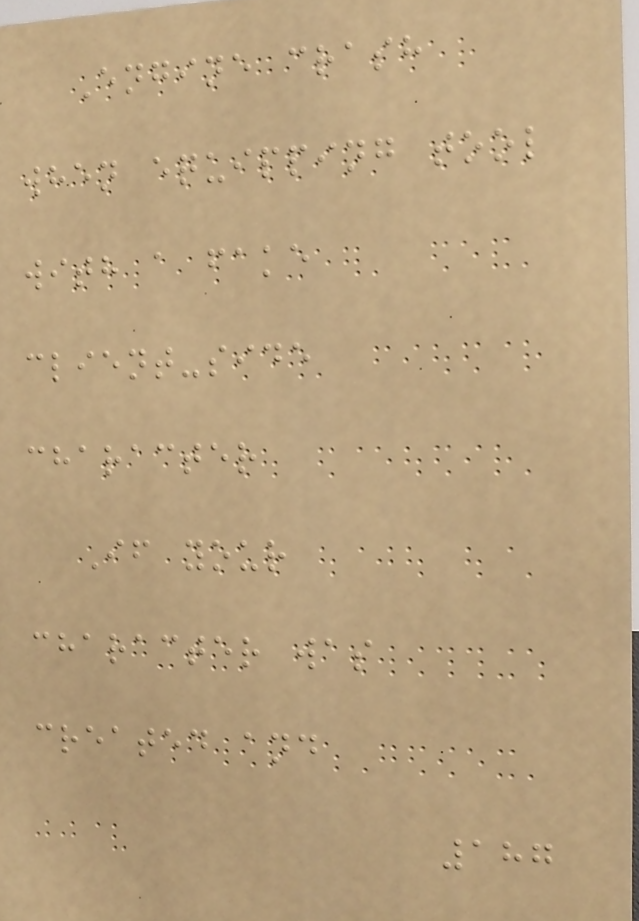Engine crash
when equipping tool
with a fake
client-side
character
If your
character was
created and
187
